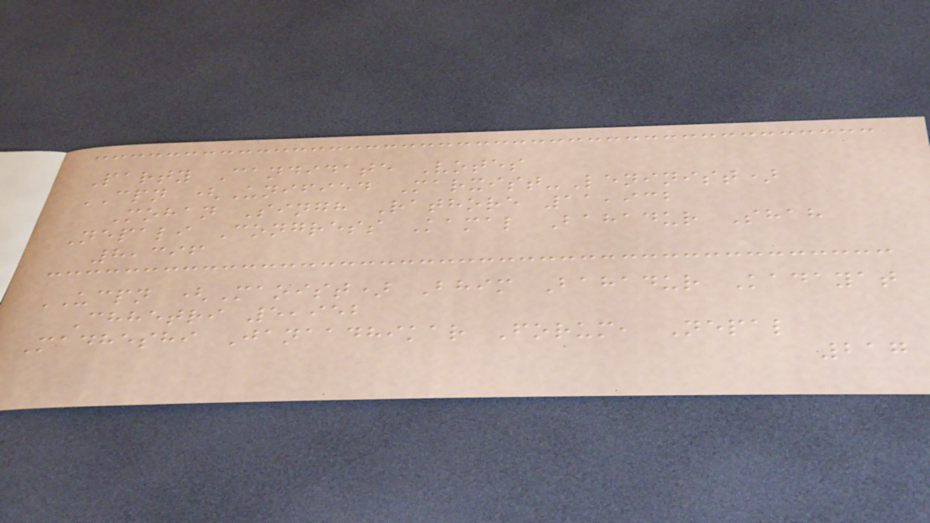Party Candidate Votes
CPN (Unified Marxist-Leninist)
Mohan Singh Rathore 11,932
Nepali Congress Kamal Bahadur Shah
8,396
UCPN (Maoist) Bhim Bahadur Kadayat
Chhetri 5,952
Madheshi Janaadhikar Forum, Nepal
217
